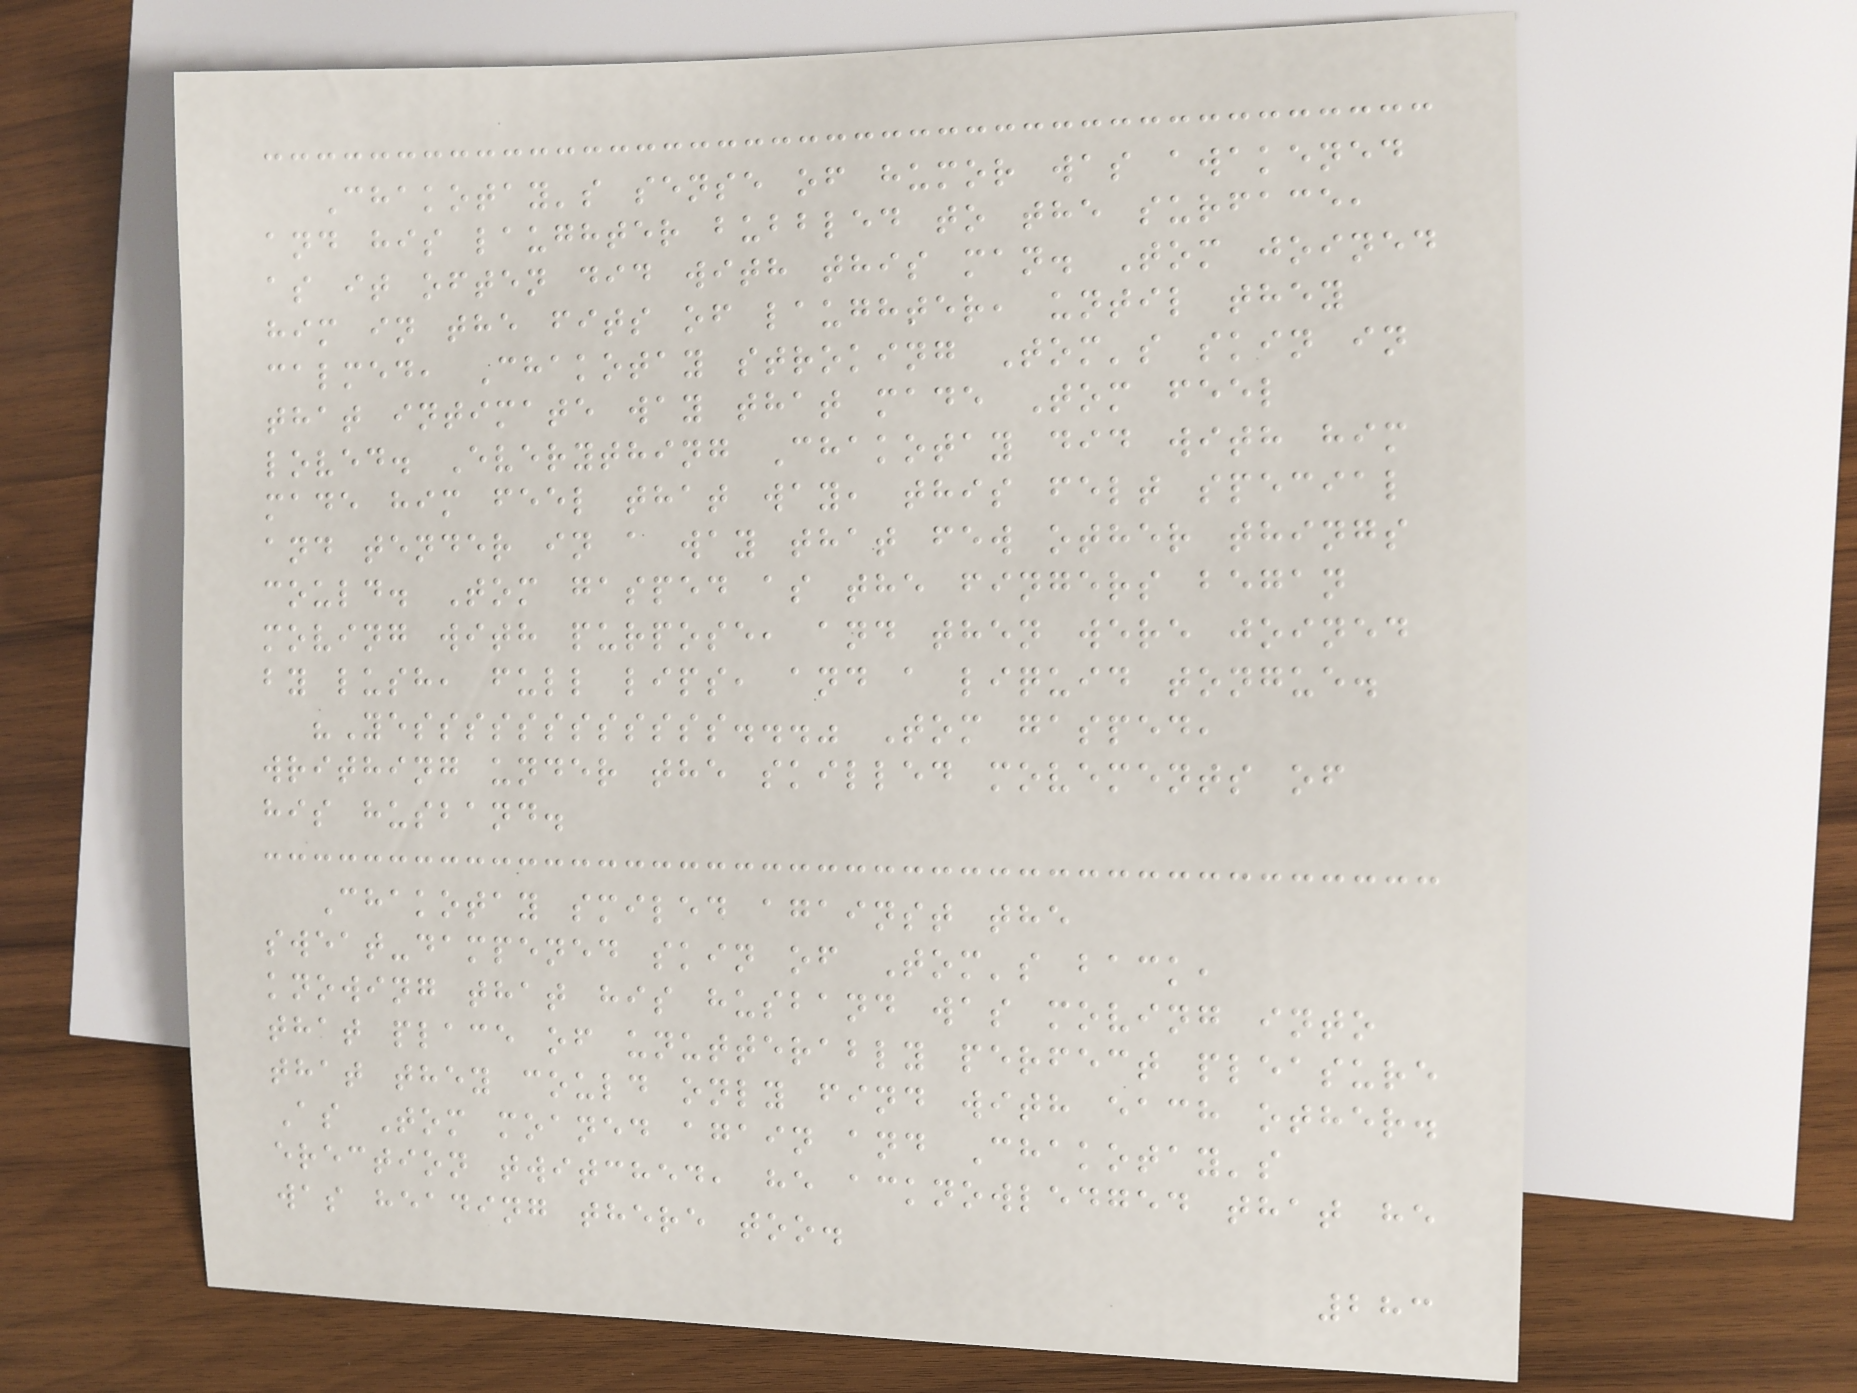Chakotay's sense of humor was awakened
and his laughter bubbled to the surface,
as it often did with this man. Tom joined
him in the fits of laughter, until they
calmed, Chakotay stroking Tom's skin in
that intimate way that made Tom feel
loved. Everything Chakotay did with him
made him feel that way, this felt special
and tender in a way that few other things
could. Tom gasped as the fingers began
moving with purpose, and then were joined
by lush, full lips, and a liquid tongue.
"Yessssssssssss..." Tom gasped,
writhing under the skilled movements of
his husband.
Chakotay smiled against the
sweat-dampened skin of Tom's back,
knowing that his husband was moving into
that place of unutterably perfect pleasure
that they could only find with each other.
As Tom moaned again and Chakotay's
erection twitched, he acknowledged that he
was heading there too.
283
